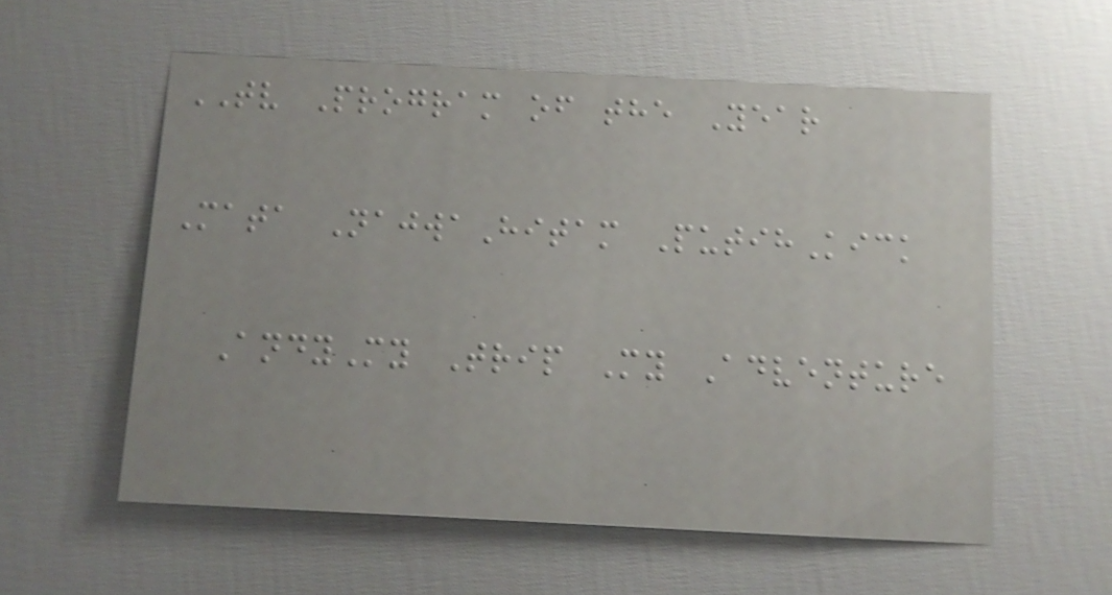TV Program of the Year
Mata NajwaHitam PutihKick
AndyMy Trip My Adventure
